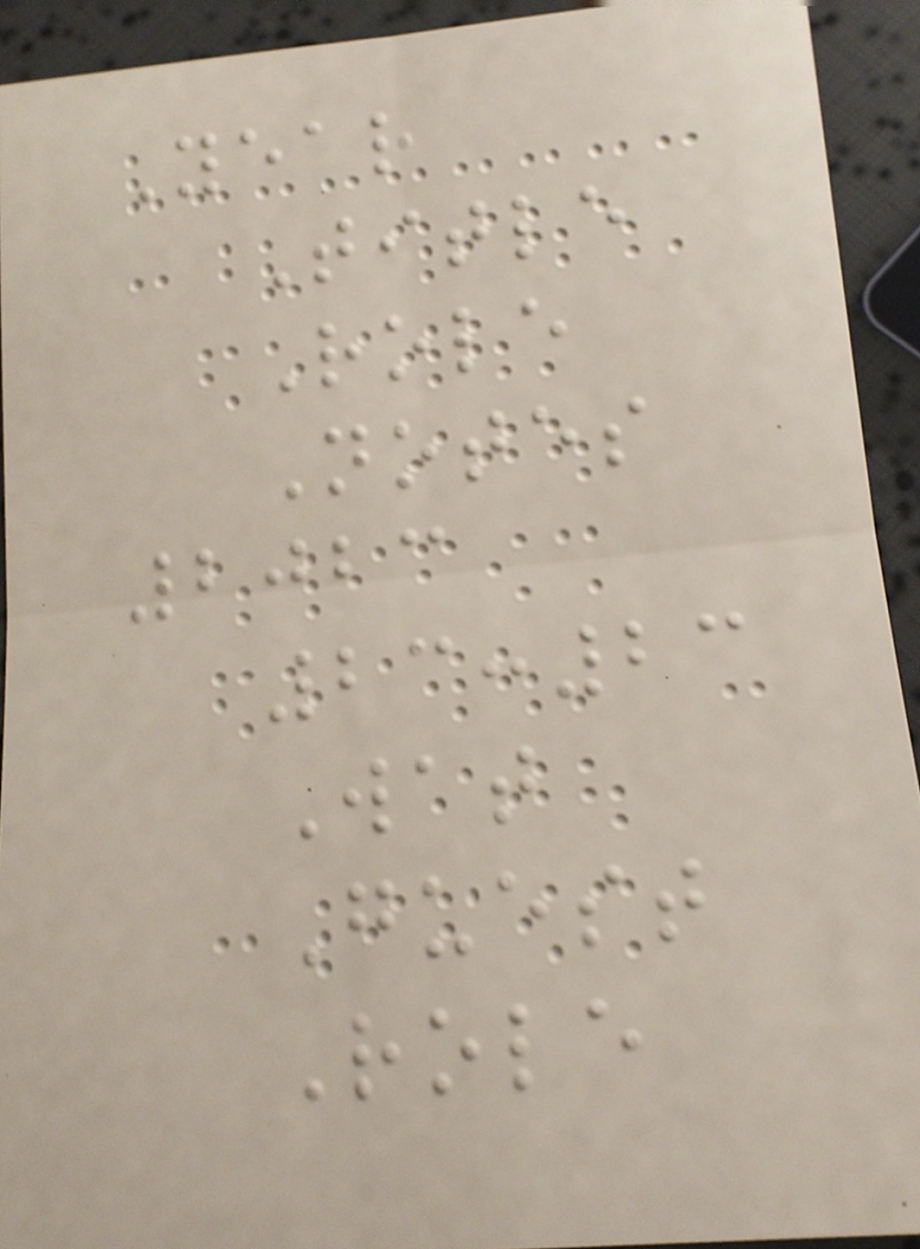Year
Title
Role
Notes
2023
23:23
Wat
Guest
Role
